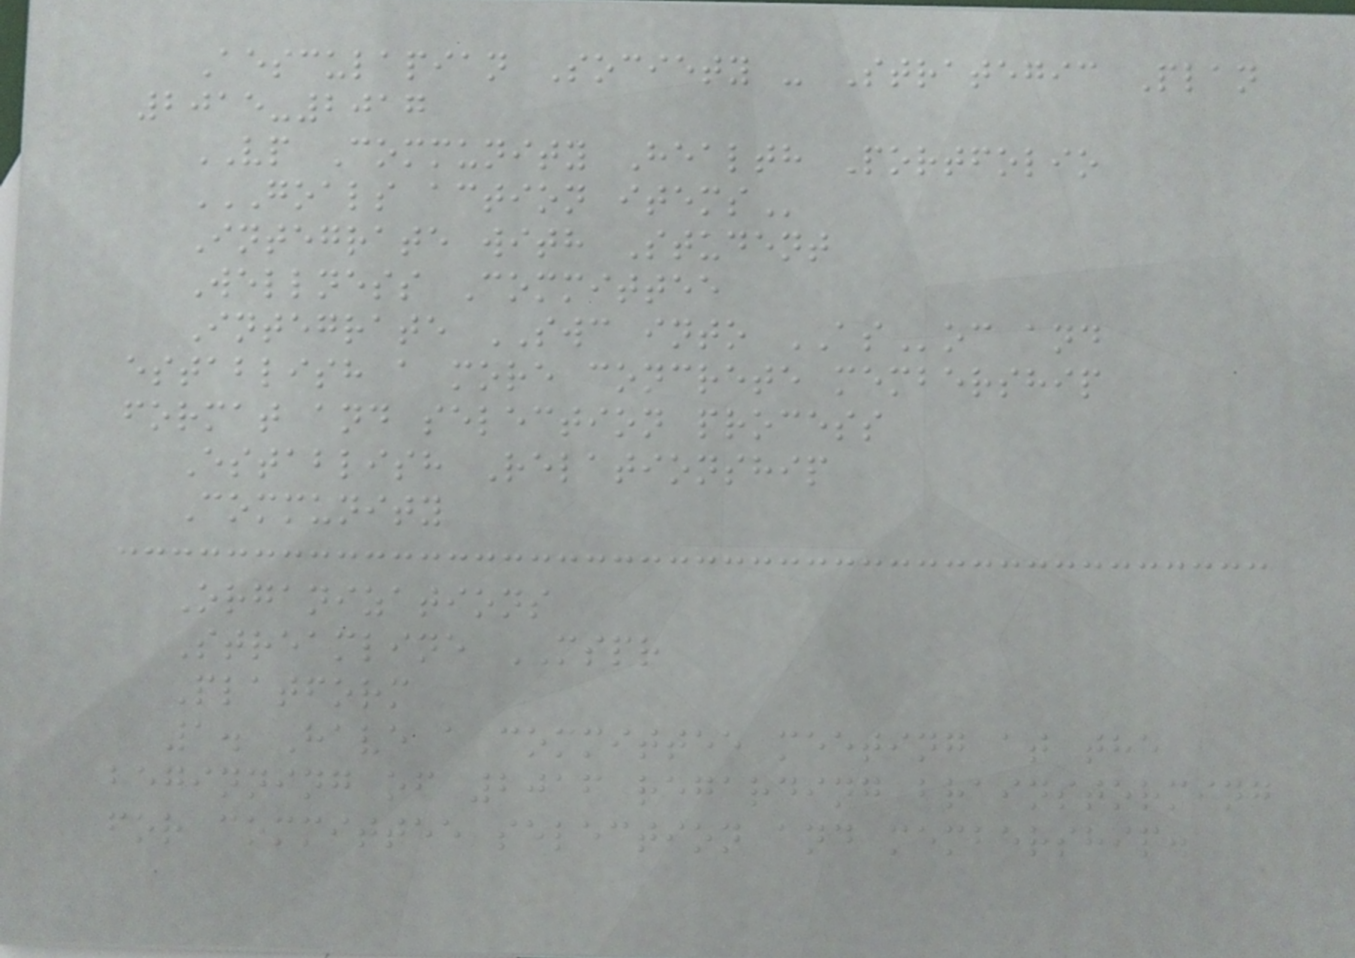Aesculapian Society - Strategic Plan
2015-2017
VP Community Health Portfolio
GOALS ACTION ITEMS
Integrate with Student
Wellness Committee
Integrate SWC into ASoc and
establish a more concrete membership
format and selection process
Establish Relationship
Community
Organizations
Streamline MSPR
Platform
1. Have a committee meeting at the
beginning of 2016 regarding brainstorming
for committee selection and membership.
